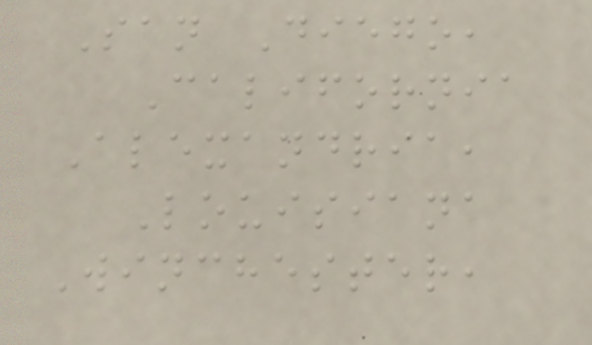San Diego,
California
Alexandria,
Louisiana
Winchester,
